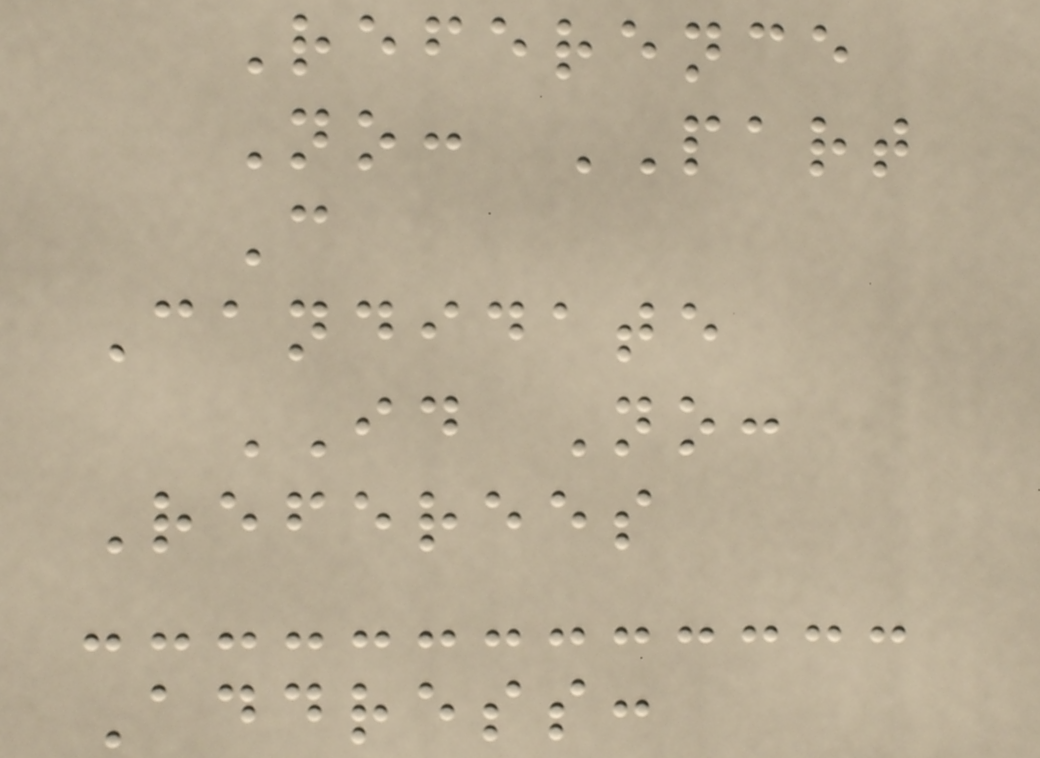Reference
No: PART
C
Candidate
ID No:
Referees
Address:
